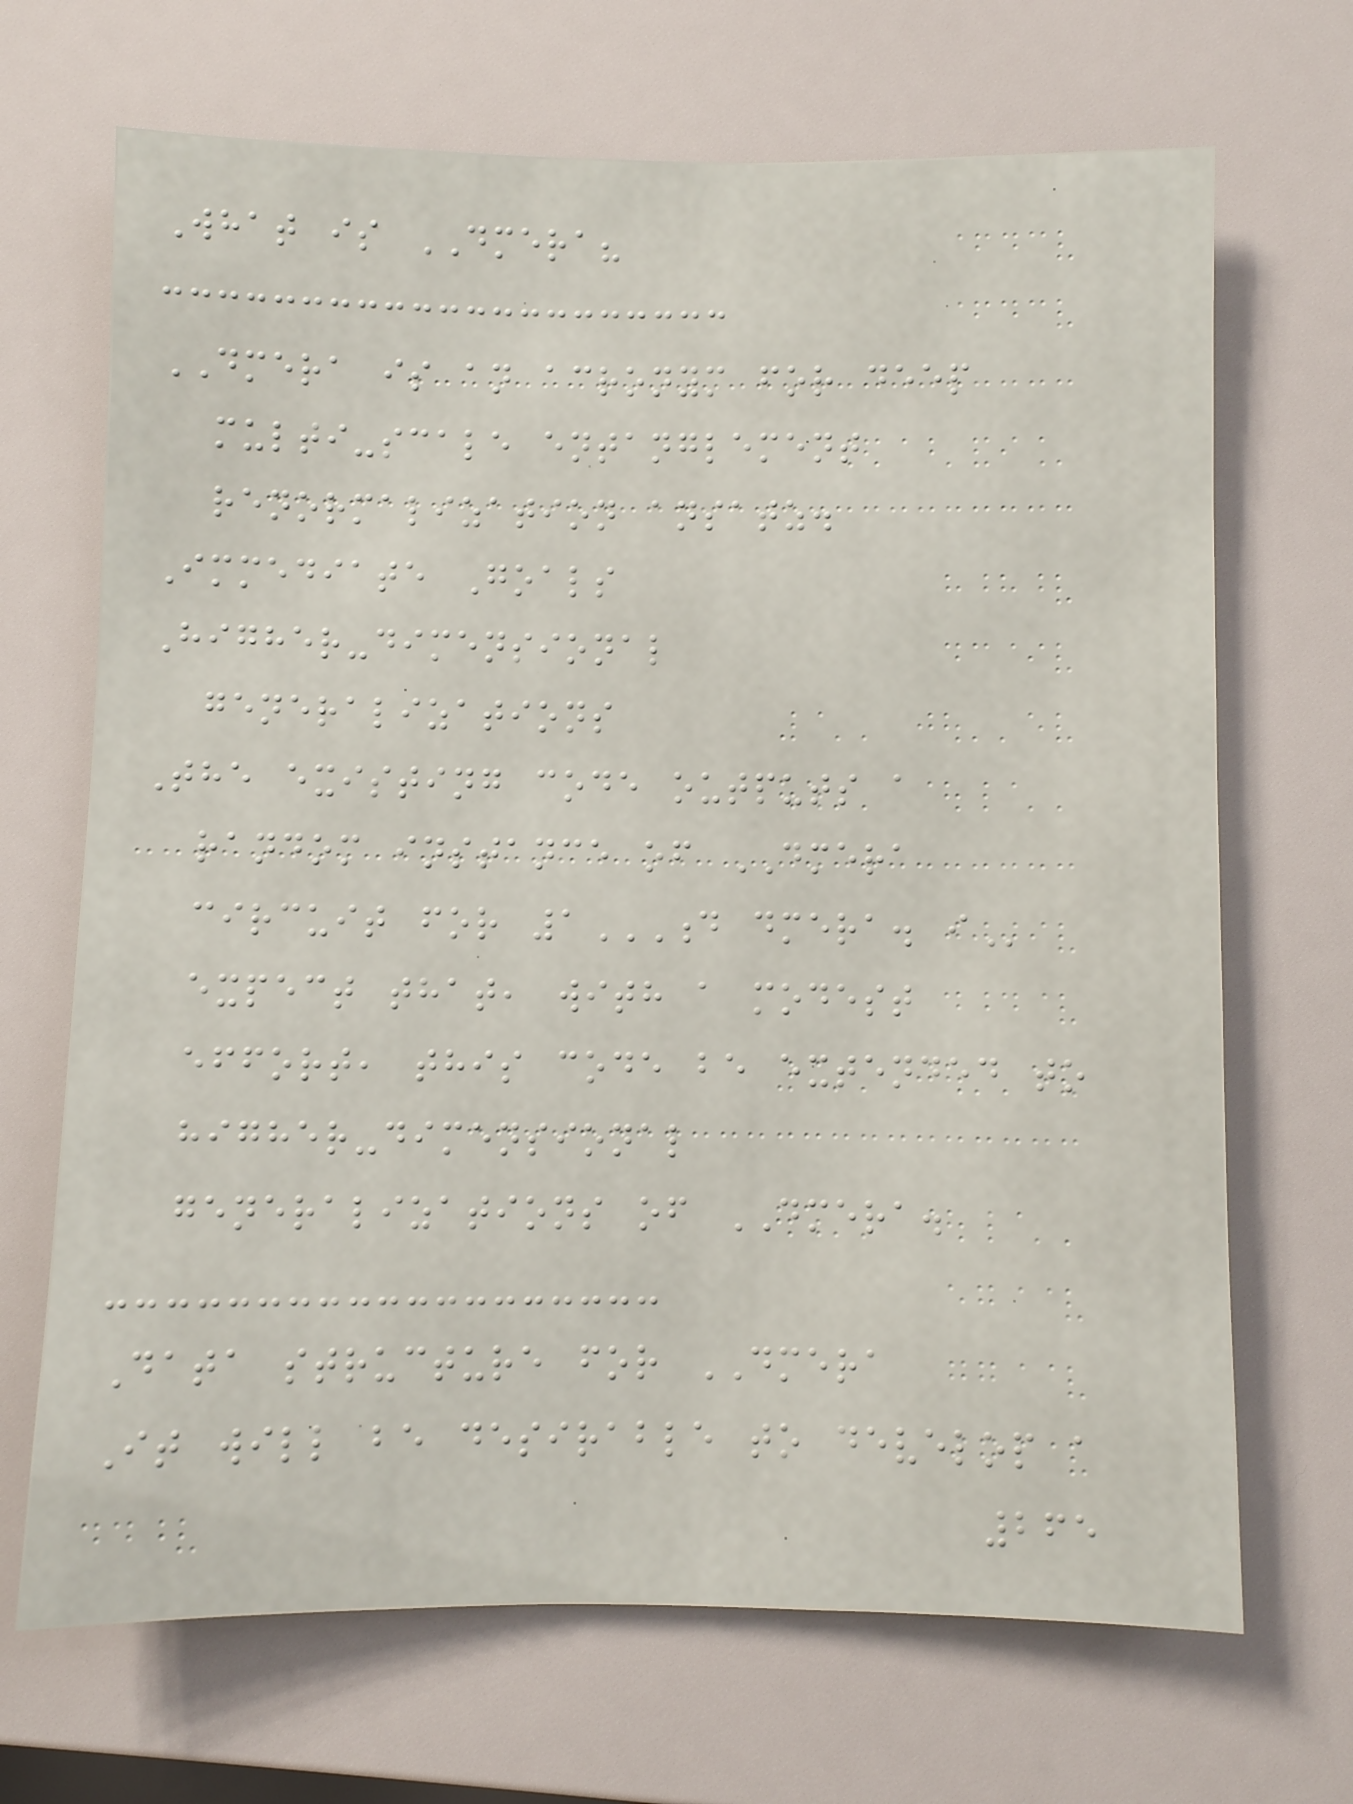What is DMERA?
DMERA is an acronym for deep
multi-scale entanglement
renormalization ansatz.
Immediate Goals
Higher-dimensional
generalizations
The existing code outputs a
random instance of DMERA
circuit for 1D DMERA. I
expect that, with a modest
effort, this code be extended to
higher-dimensional
generalizations of DMERA.
Data structure for DMERA
It will be desirable to develop a
265
